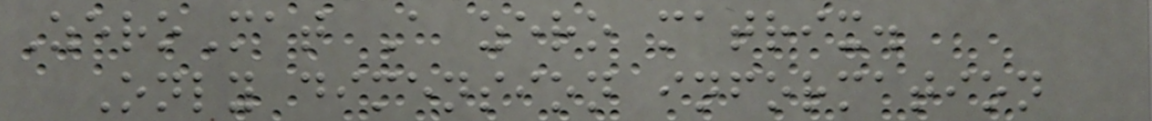ZeroMat A zero matrix.
Only dimension information
